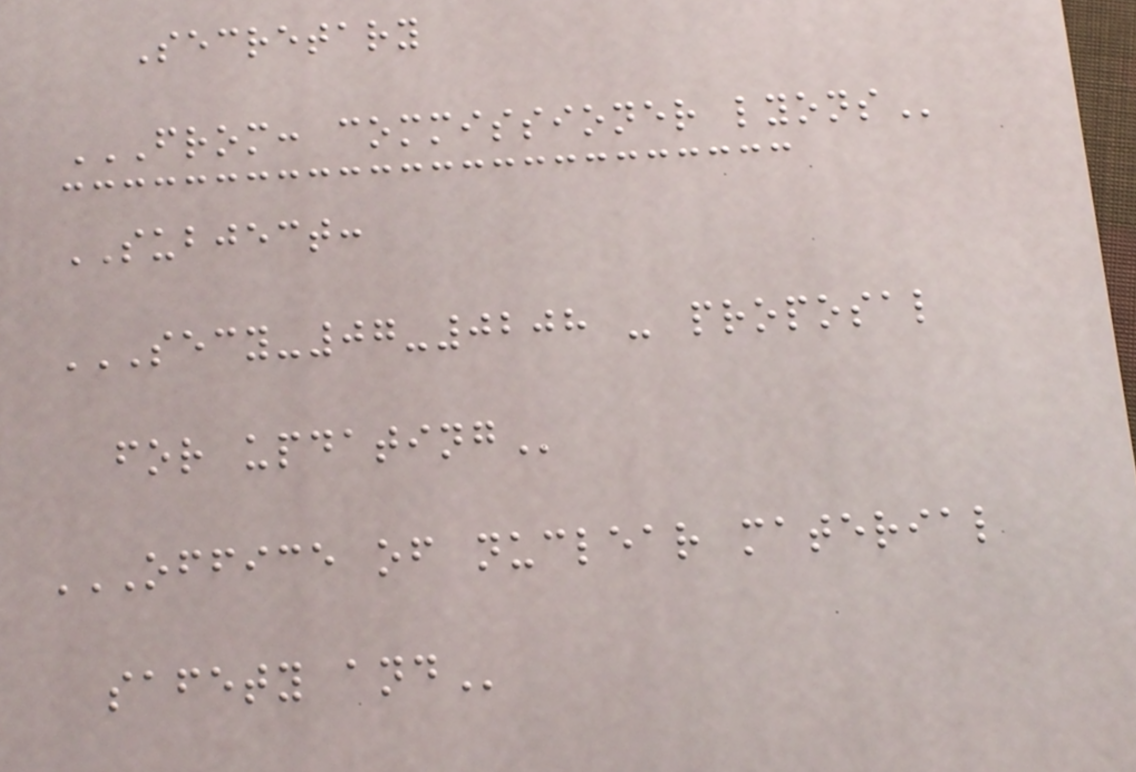Secretary
FROM: COMMISSIONER LYONS
SUBJECT:
SECY-07-0208 - PROPOSAL
FOR UPDATING
OFFICE OF NUCLEAR MATERIAL
SAFETY AND
